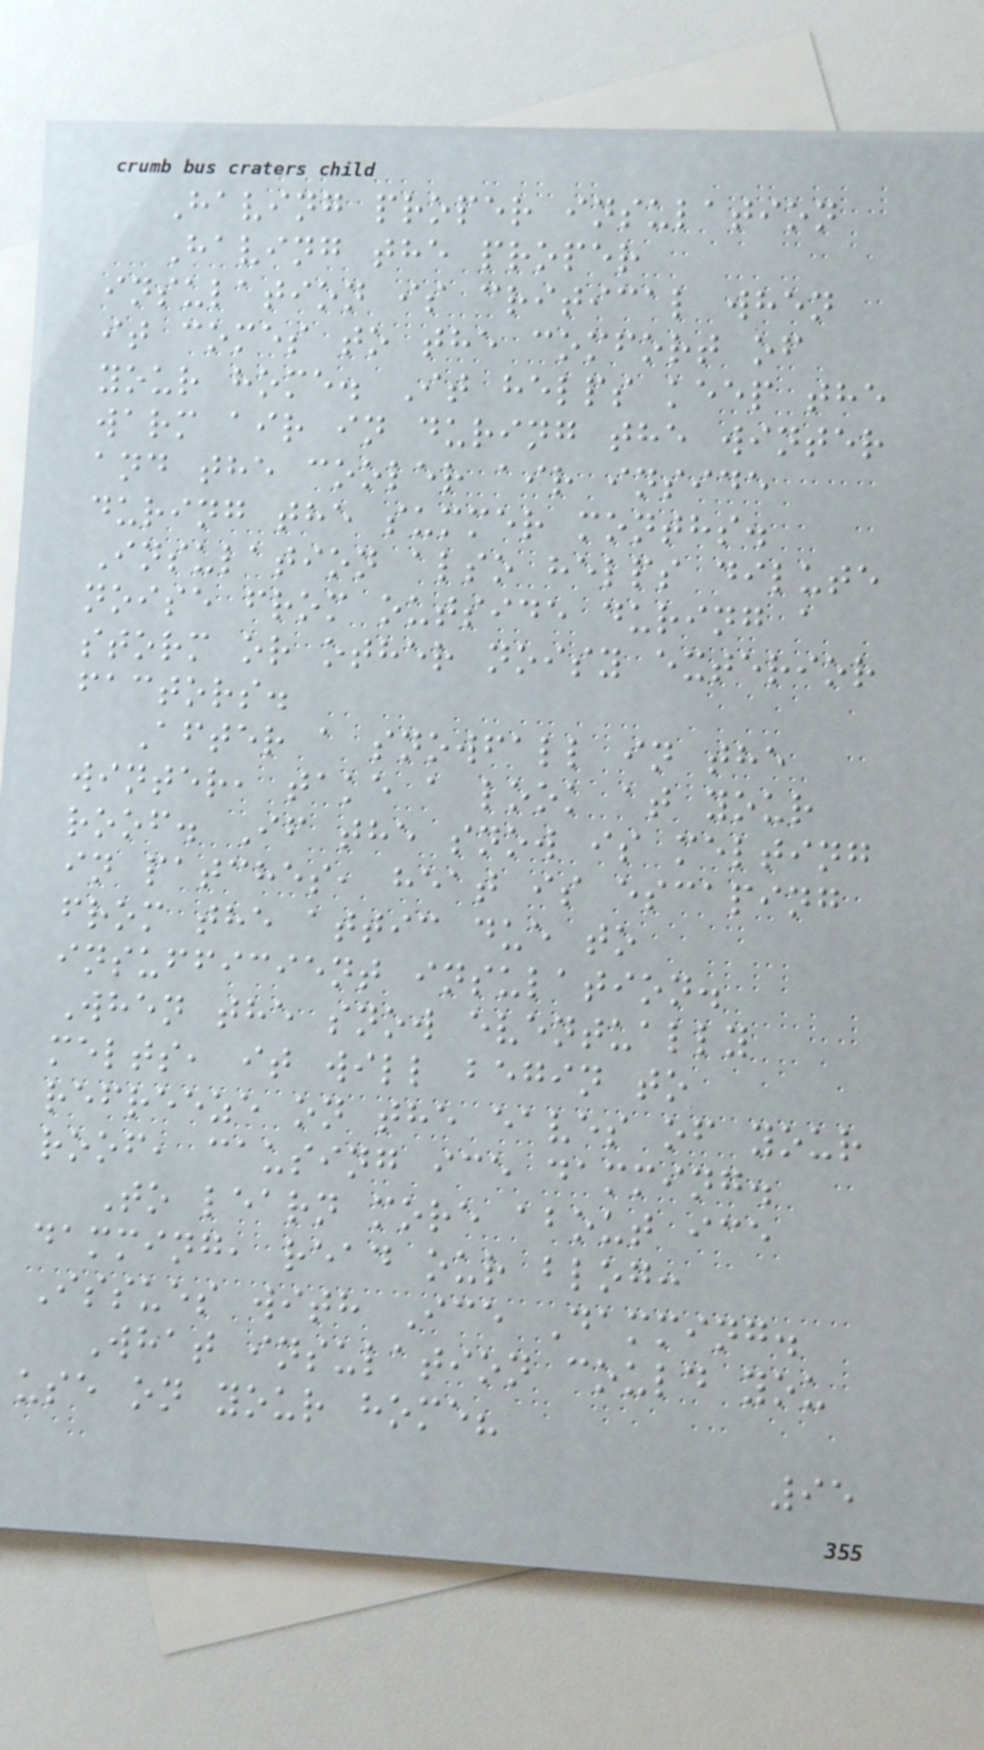Having proper insulation
Having the proper
insulation is critical when
it comes to the comfort of
your home. It helps keep the
warm air in during the winter
and the cooler air inside
during the summer months.
Insulation also helps dilute
noise from outside during a
storm or other noisy exterior
factors.
After a snowfall in the
winter, take a look at your
roof. If the snow is melting
in patches, heat is escaping
from the attic due to
insufficient insulation.
When the snow eventually
melts, it will begin to
refreeze on the eaves of your
roof, causing ice damming.
To learn more about ice
damming, read our blog:
Issues with Ice Damming.
What insulation could you
use on your home?
95
